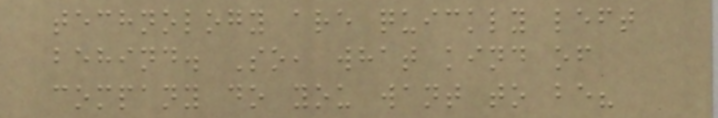technology are quickly left
behind. So, what kind of
company do you want to be?
